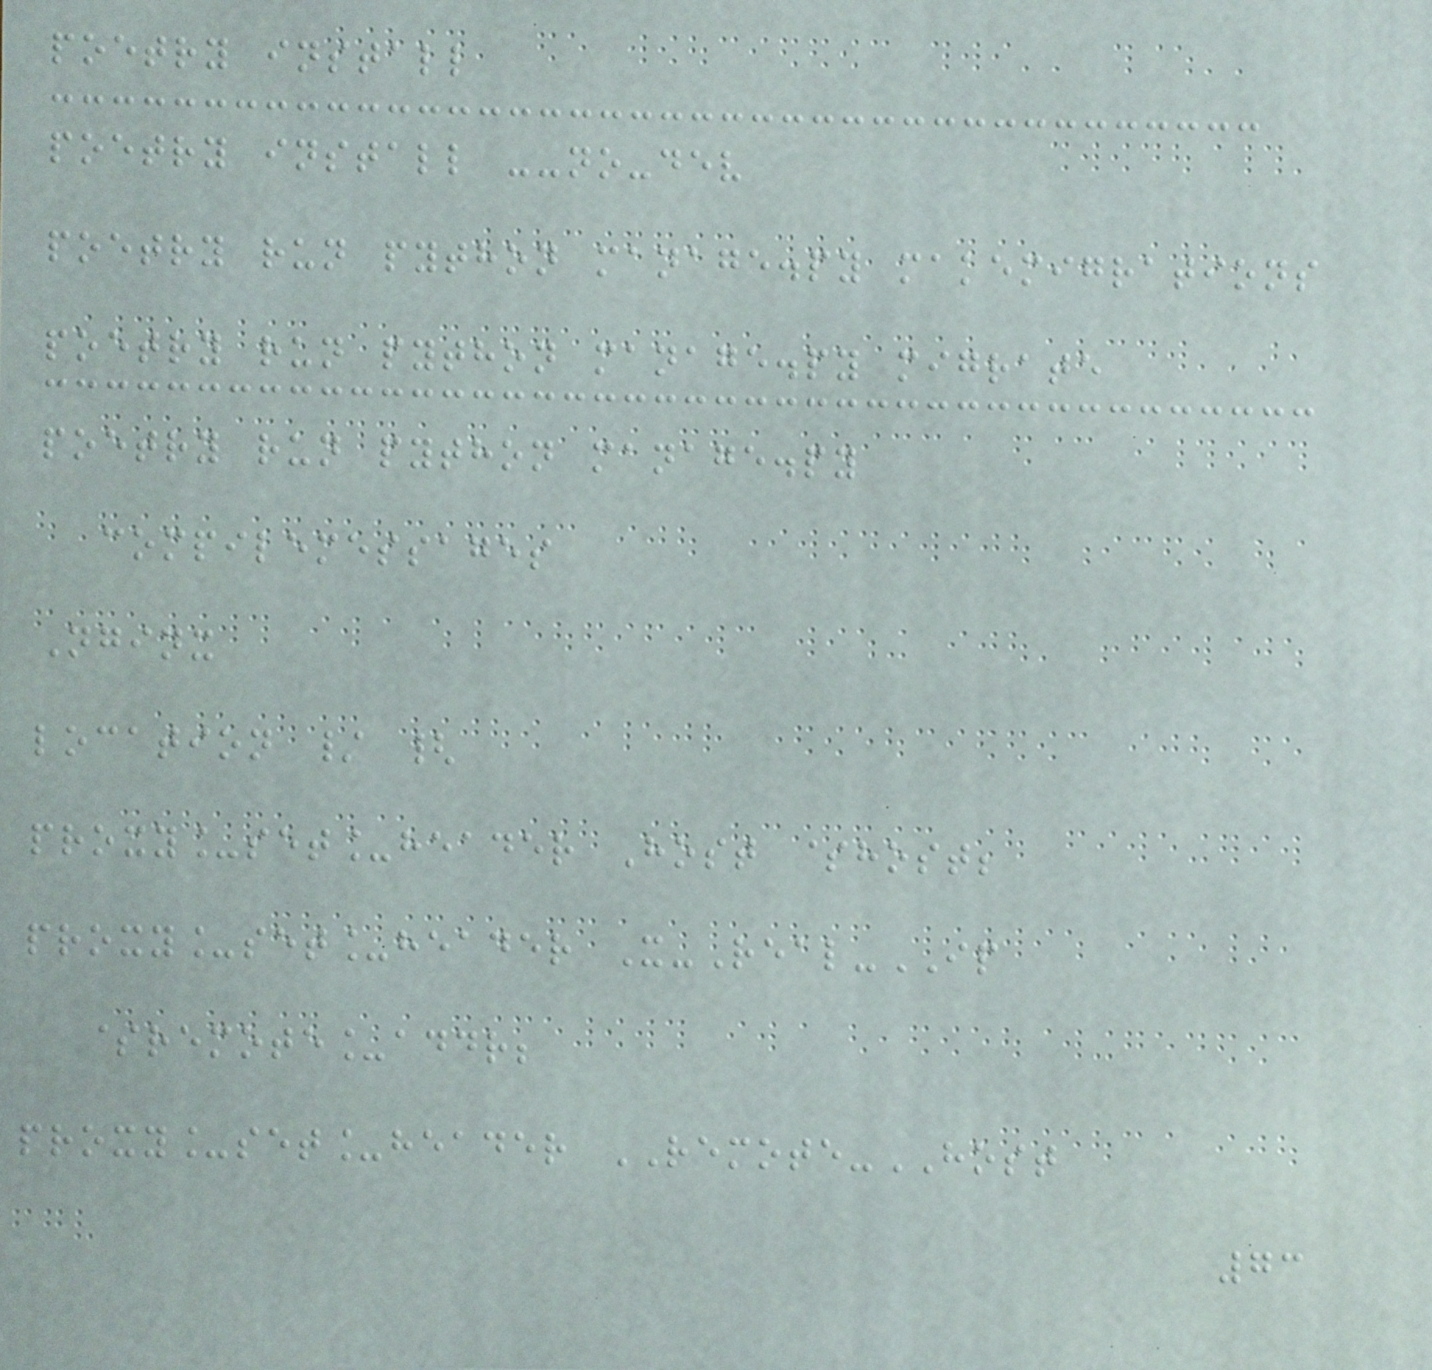poetry install
poetry install --no-dev
poetry run python manage.py makemigrations
poetry run python manage.py migrate
poetry run python manage.py
compilemessages
Nginx
location / {
proxy_set_header Host $host;
proxy_set_header X-Real-IP
$remote_addr;
proxy_set_header REMOTE-HOST
73
